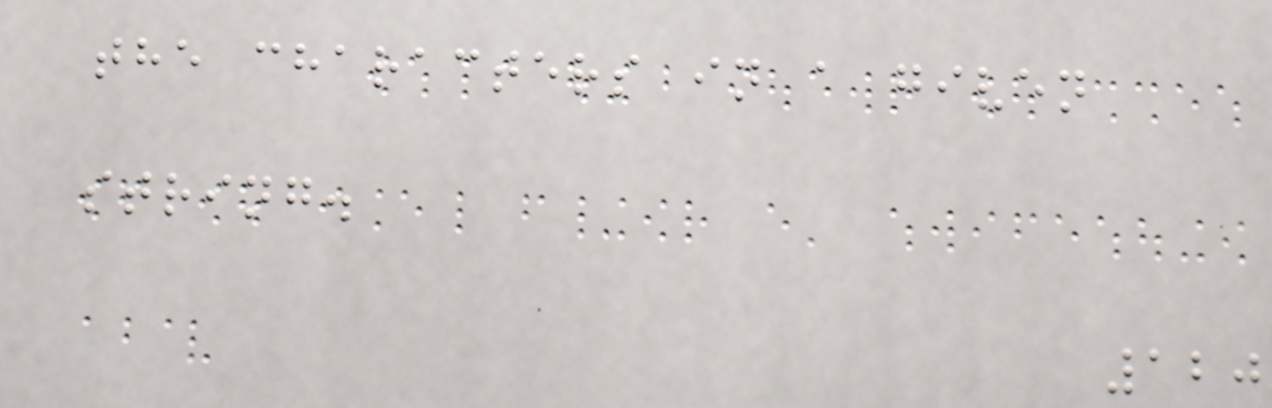the characters in a given
string.
120
